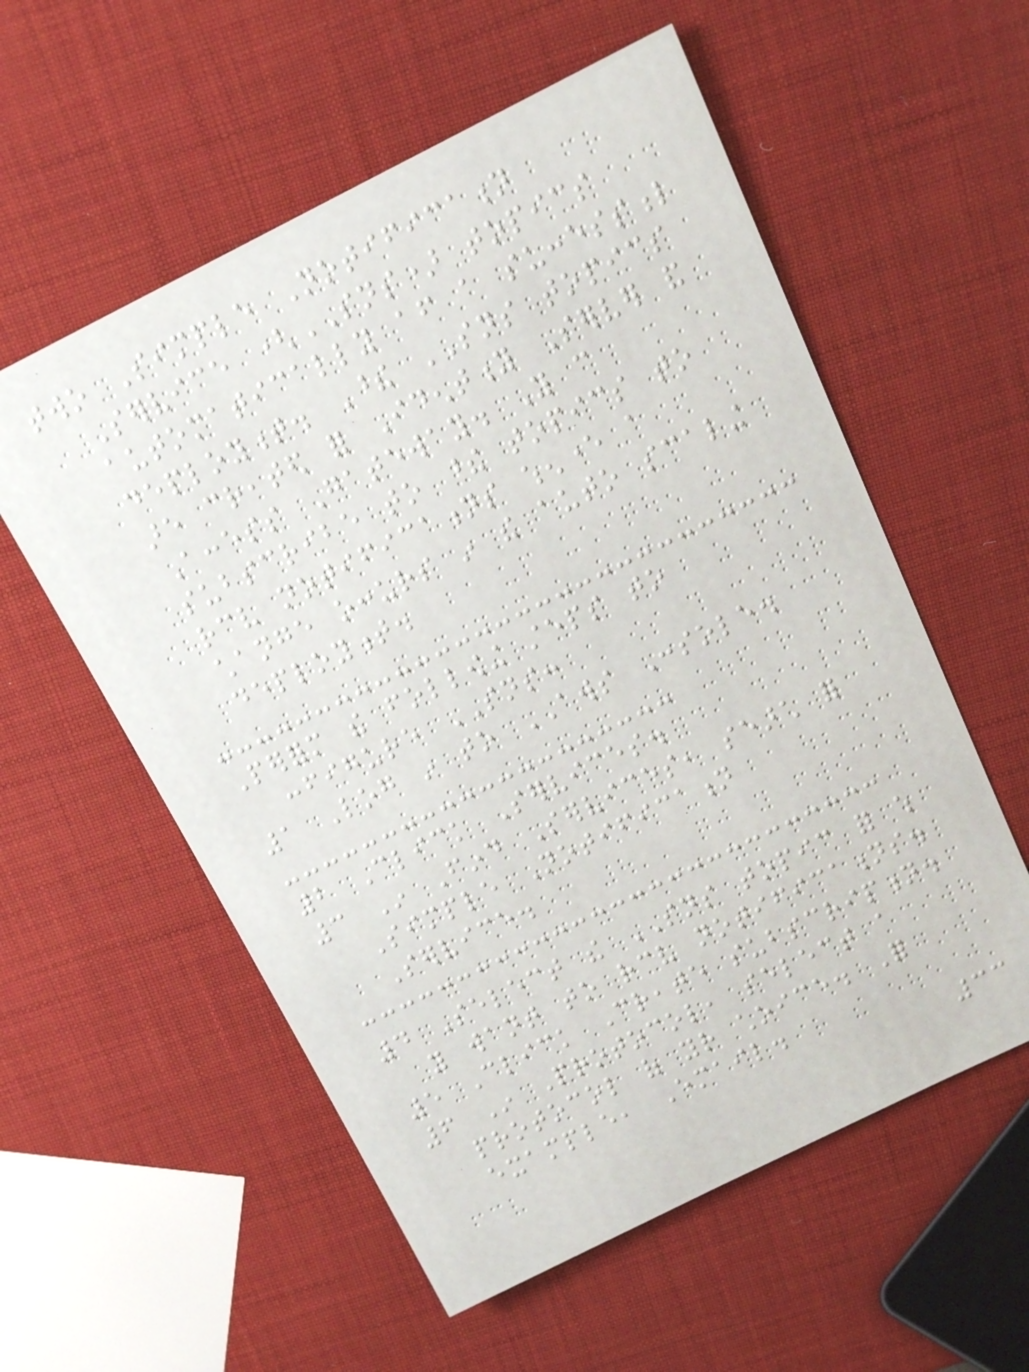two Simple Notification
Service (SNS) topics
automatically after a successful
deployment. These SNS topics
are created for Identity Server and
Access Gateway. You can
subscribe to these topics to
receive notifications whenever a
change occurs in the auto scaling
deployment.
Perform the following steps to
configure SNS:
1 Log in to AWS Console.
2 Click Services.
3 In Find Services, search for
Simple Notification
Service.
4 Select the SNS topic for which
you want to receive notifications.
5 Click Create subscription.
6 In Protocol, select a
protocol of your choice. For
example, Email.
33
